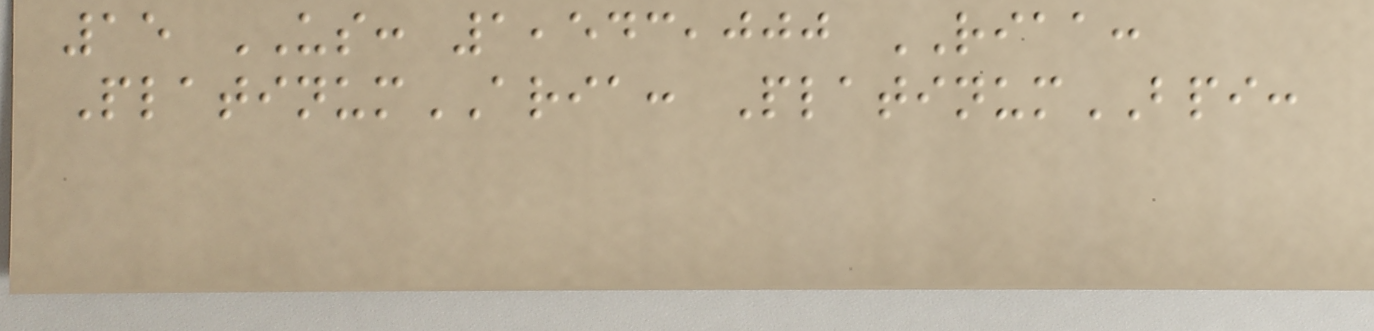15 US: 1,543,000 RIAA:
PlatinumARIA: PlatinumBPI:
